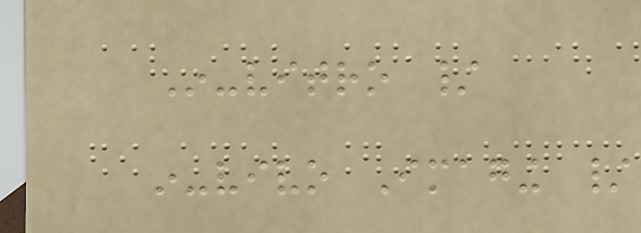In-vitro /
in-vivo Imaging /
